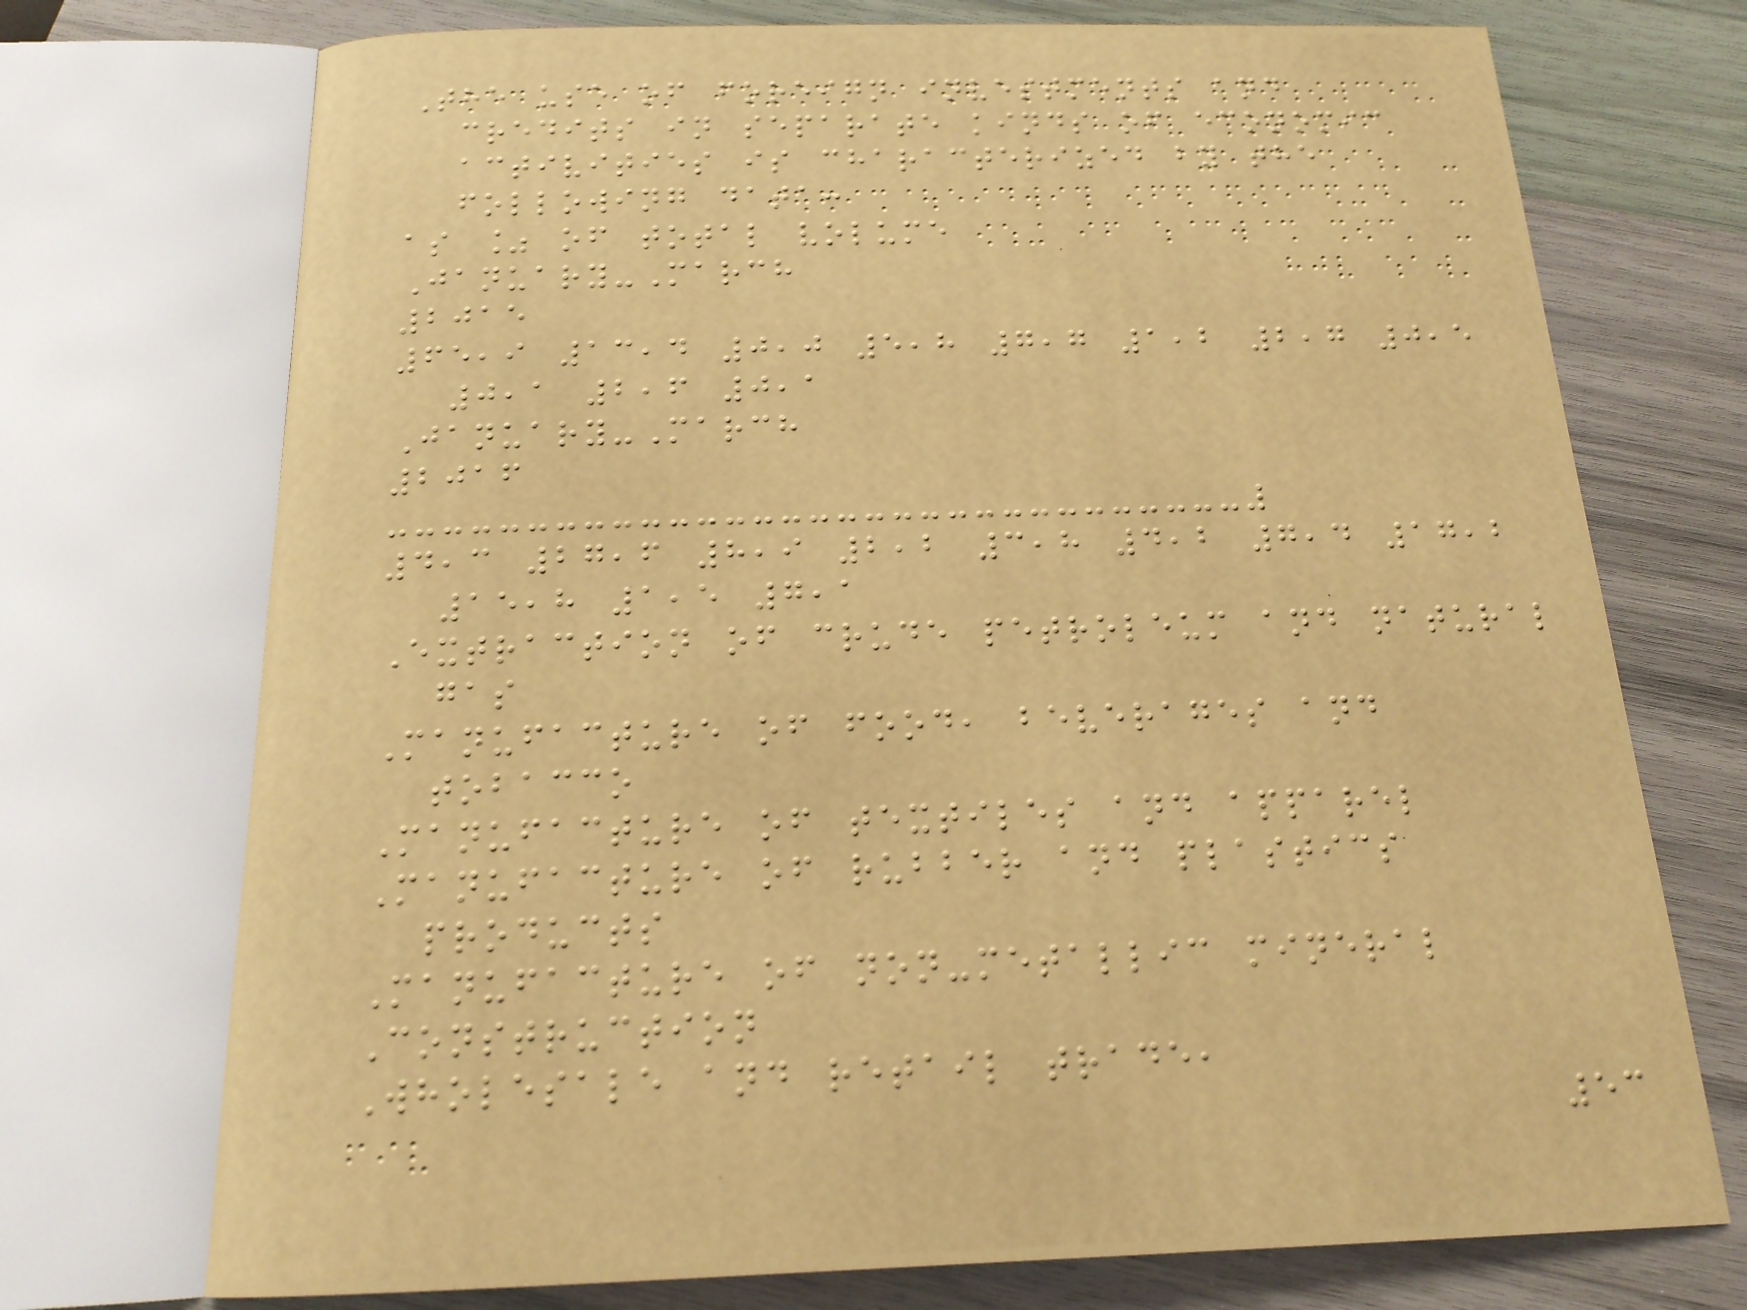The use of foreign investments and
credits in separate kinds of economic
activities is characterized by the
following data:
as % of total volume
January-March
2015
65,9 13,4 0,0 5,8 7,7 1,2 2,7 0,5
0,1 2,6 0,1
January-March
2016
4,3 27,6 8,9 2,2 3,8 4,2 7,4 17,2
15,8 1,5 7,1
Extraction of crude petroleum and natural
gas
Manufacture of food, beverages and
tobacco
Manufacture of textiles and apparel
Manufacture of rubber and plastics
products
Manufacture of non-metallic mineral
Construction
Wholesale and retail trade,
53
